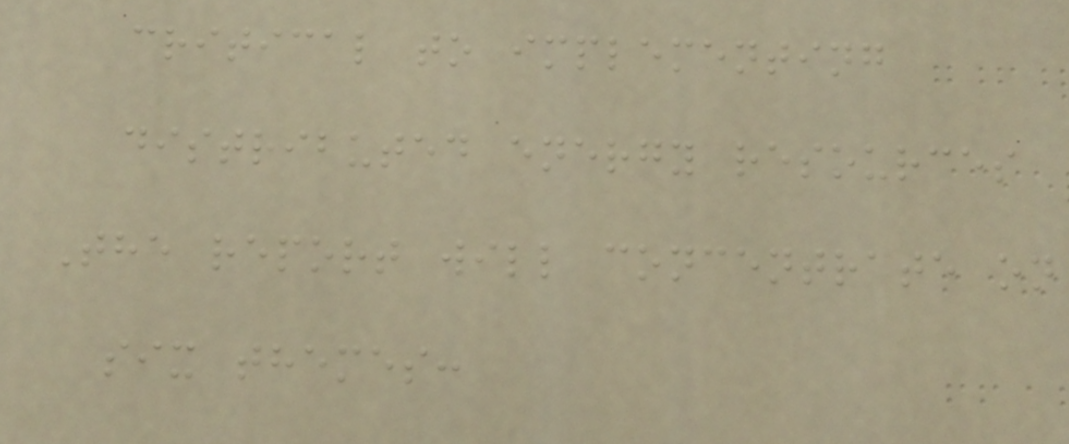critical to implementing
distributed energy resources
The report will concentrate on
six themes:
